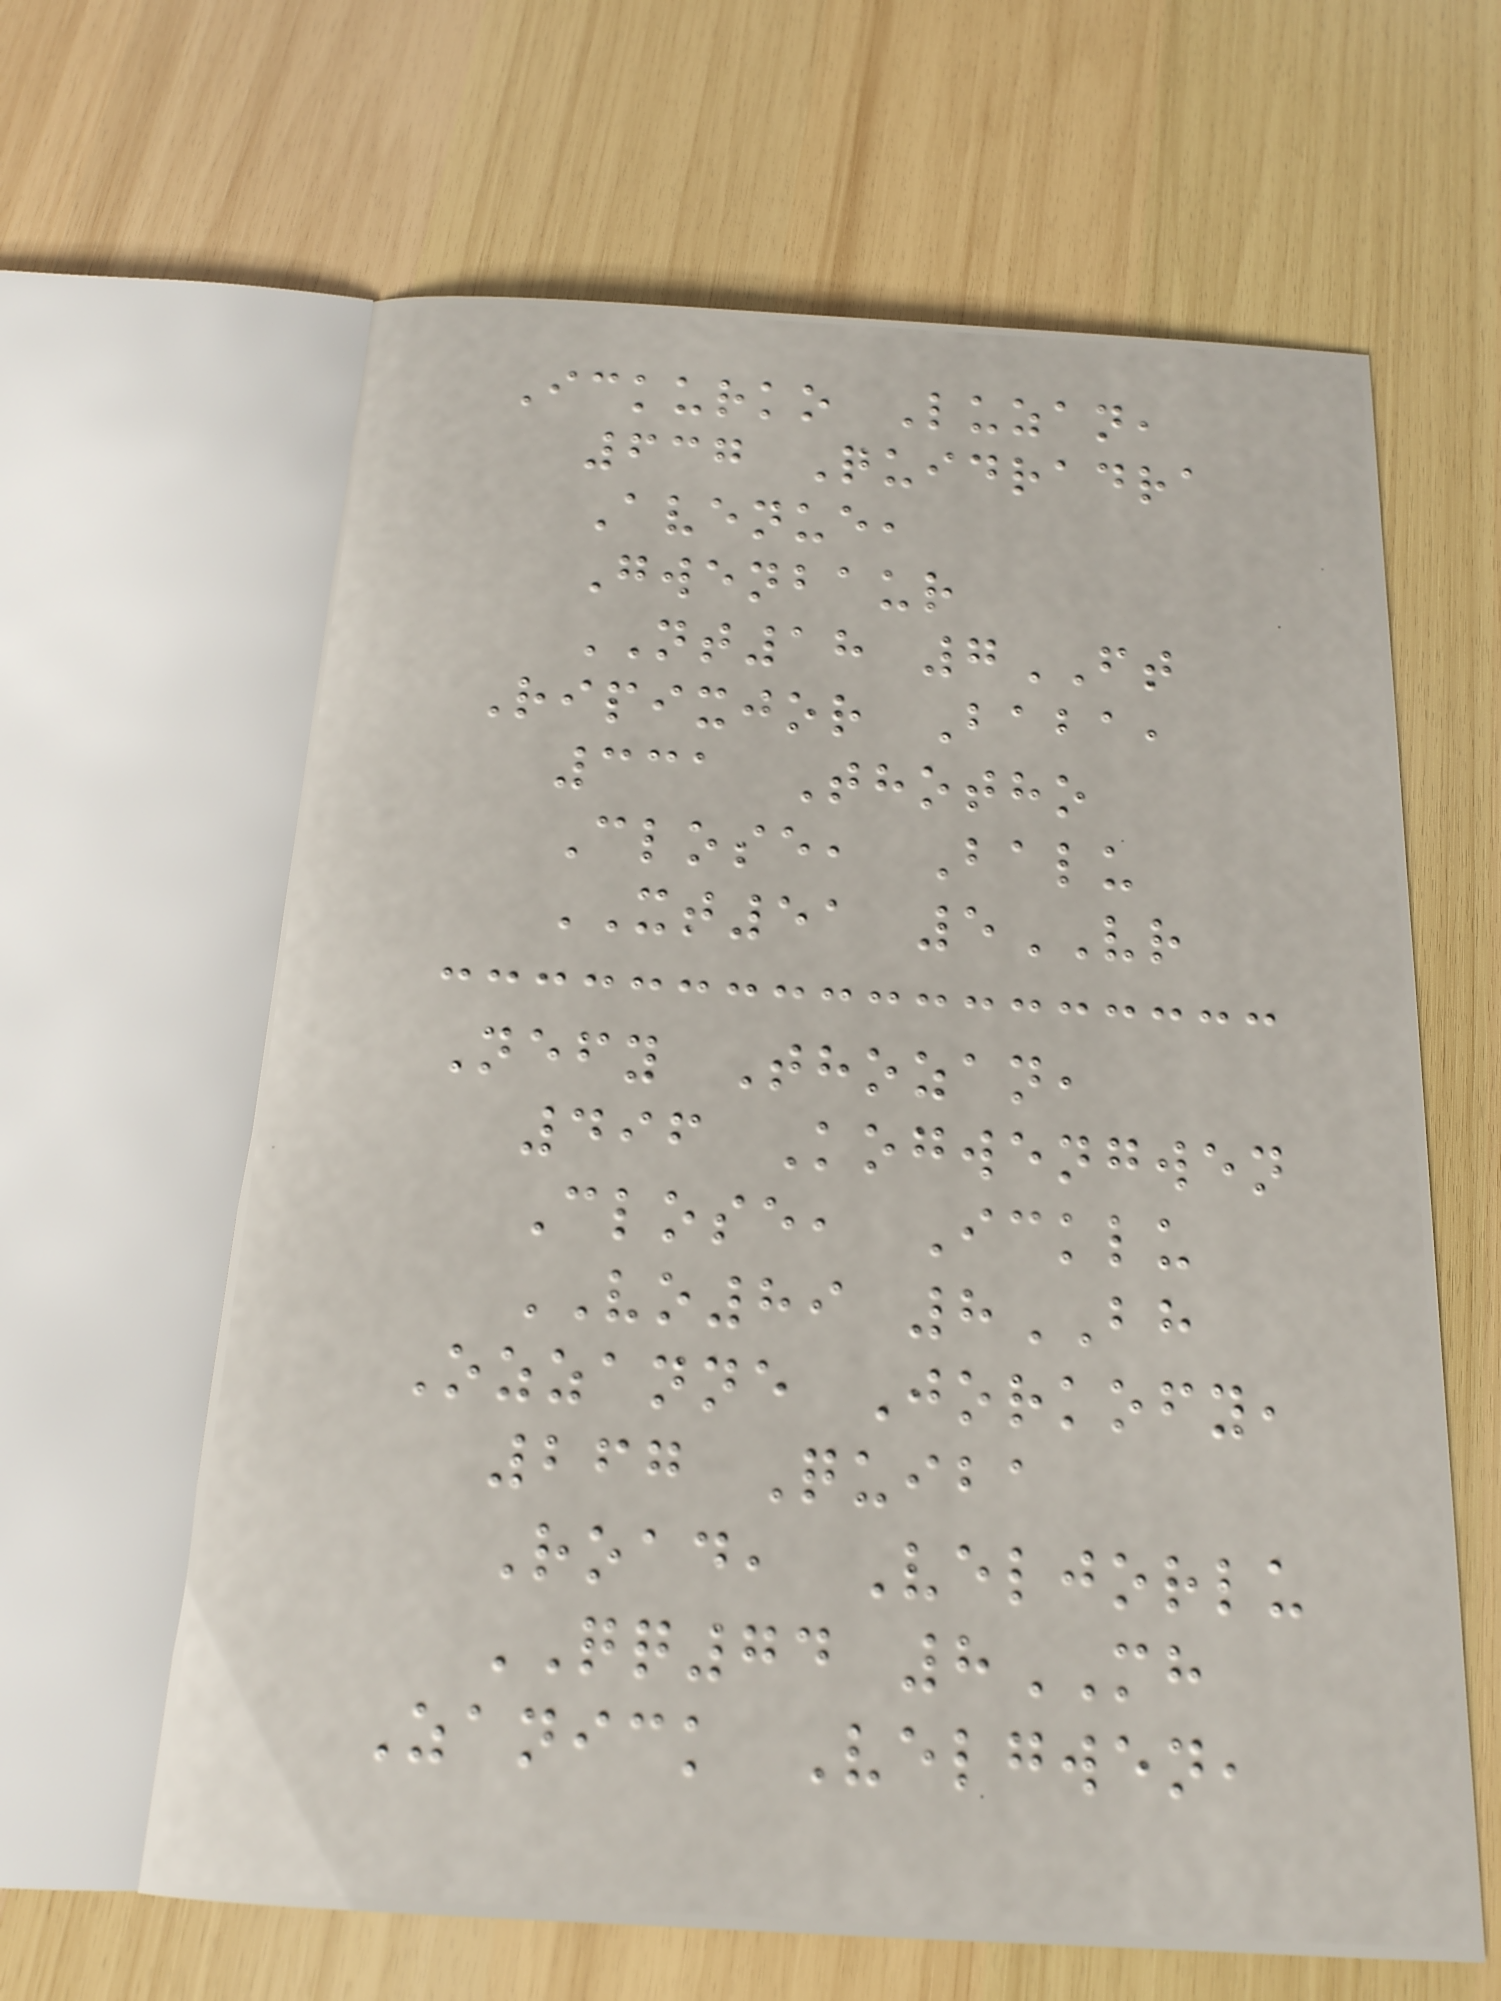Ickurko Luzan,
637 Quidradra
Avenue,
Gwenbaur
NT18 7FT
Ripixjor Baba,
331 Thotho
Close, Balu
XT51 5VR
Nefy Thozan,
496 Kogwengwen
Close, Icklu
VO89 8BH
Ozzanne Jorkofy,
267 Quiba
Road, Veljorlu
QQ74 8MH
Zanick Velgwen,
